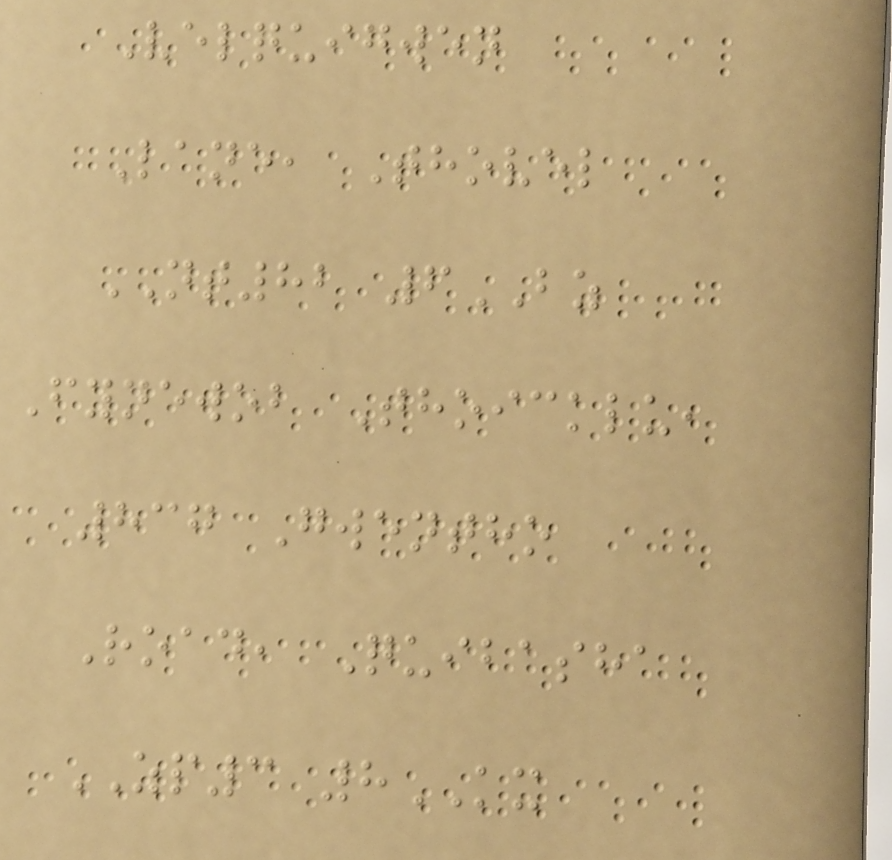Velquigwen
Lane, Thovel
NT82 6BZ
Fynewob Thoicklu,
837 Gwentho
Road, Quibasha
ZP3 8KX
